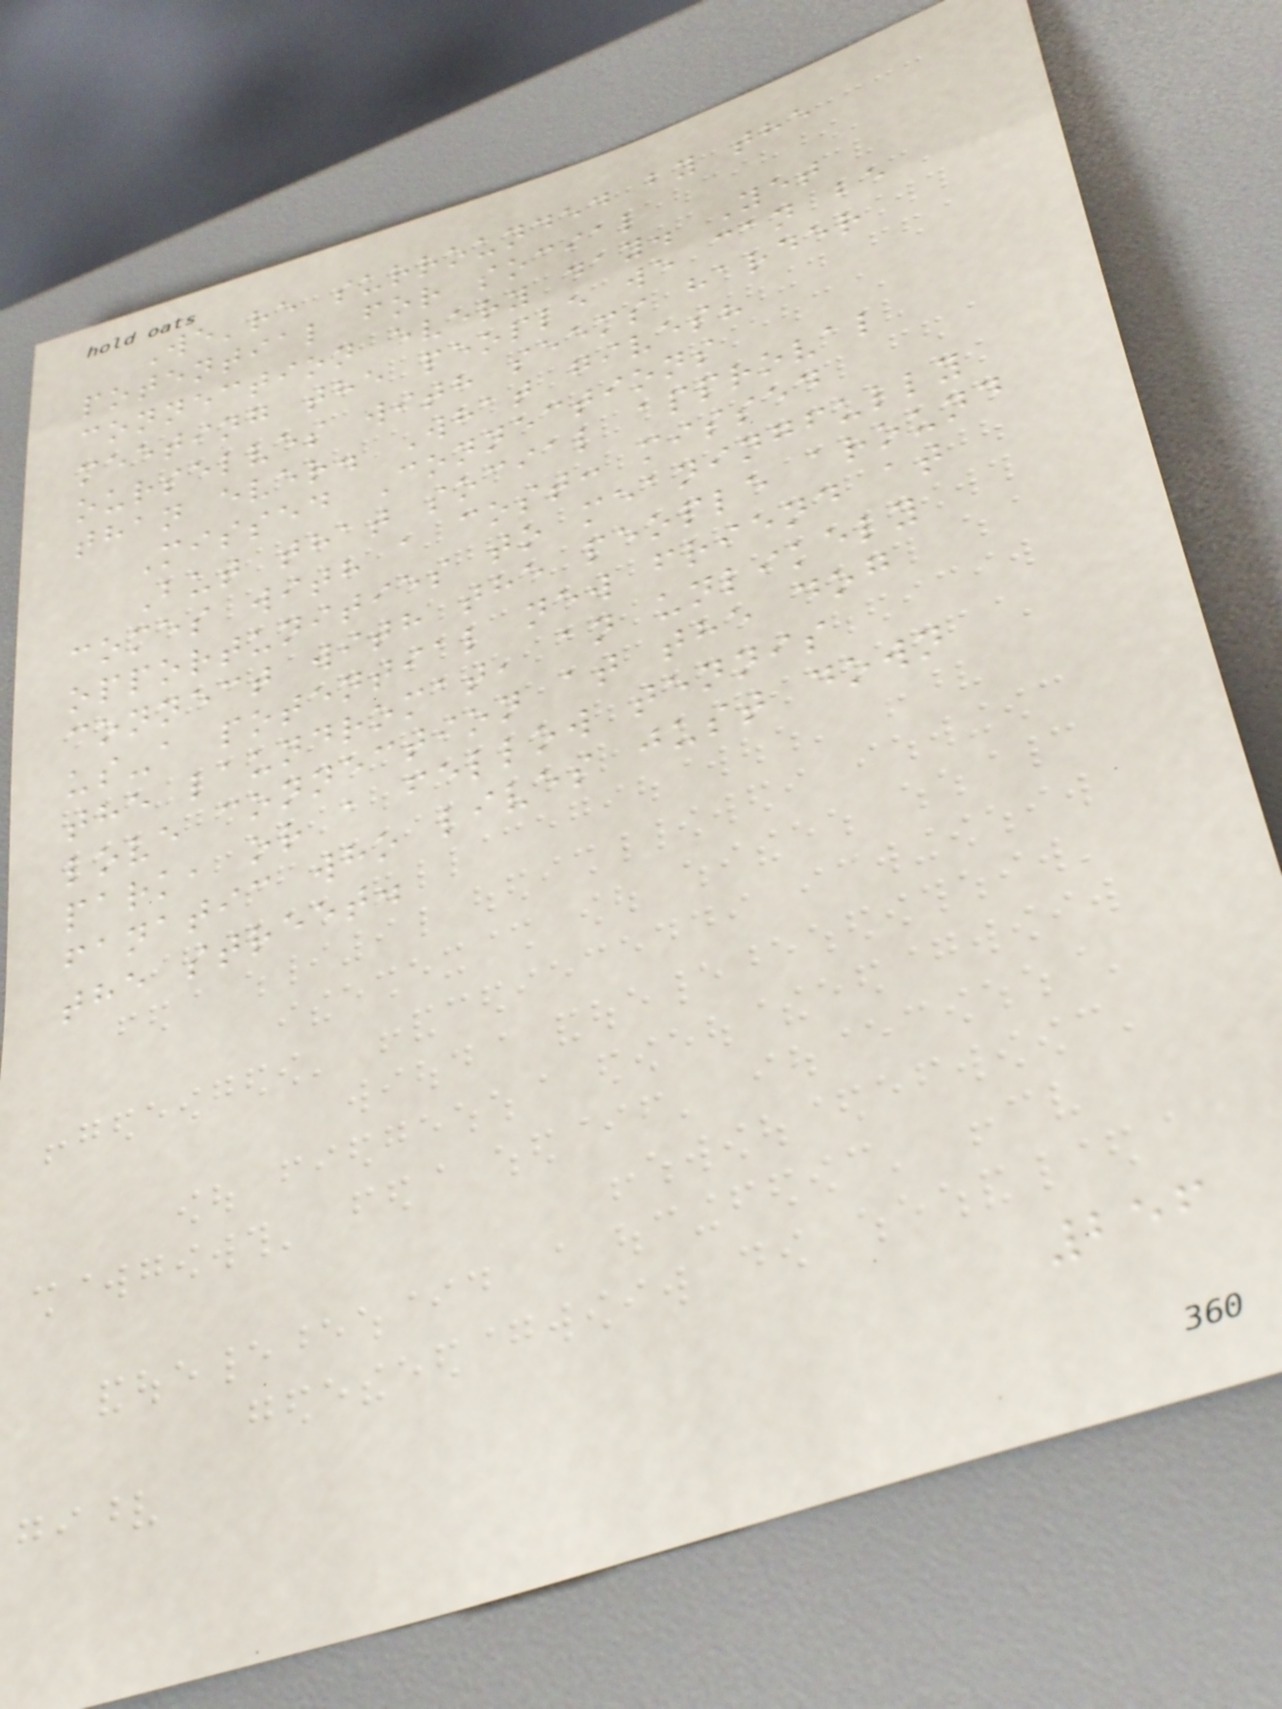We're surrounded by the
potential for social
connection every day. Yet
meeting the people we can be
ourselves with seems harder
than ever. What gives?
Missed Connections
But that social approval
comes with a cost: missed
opportunities to meaningfully
connect with the people around
us-a potential new friend at
the laundromat, an unlikely
love connection at the dog
park, or a fellow tennis
fanatic who lives just down
the street.
256
